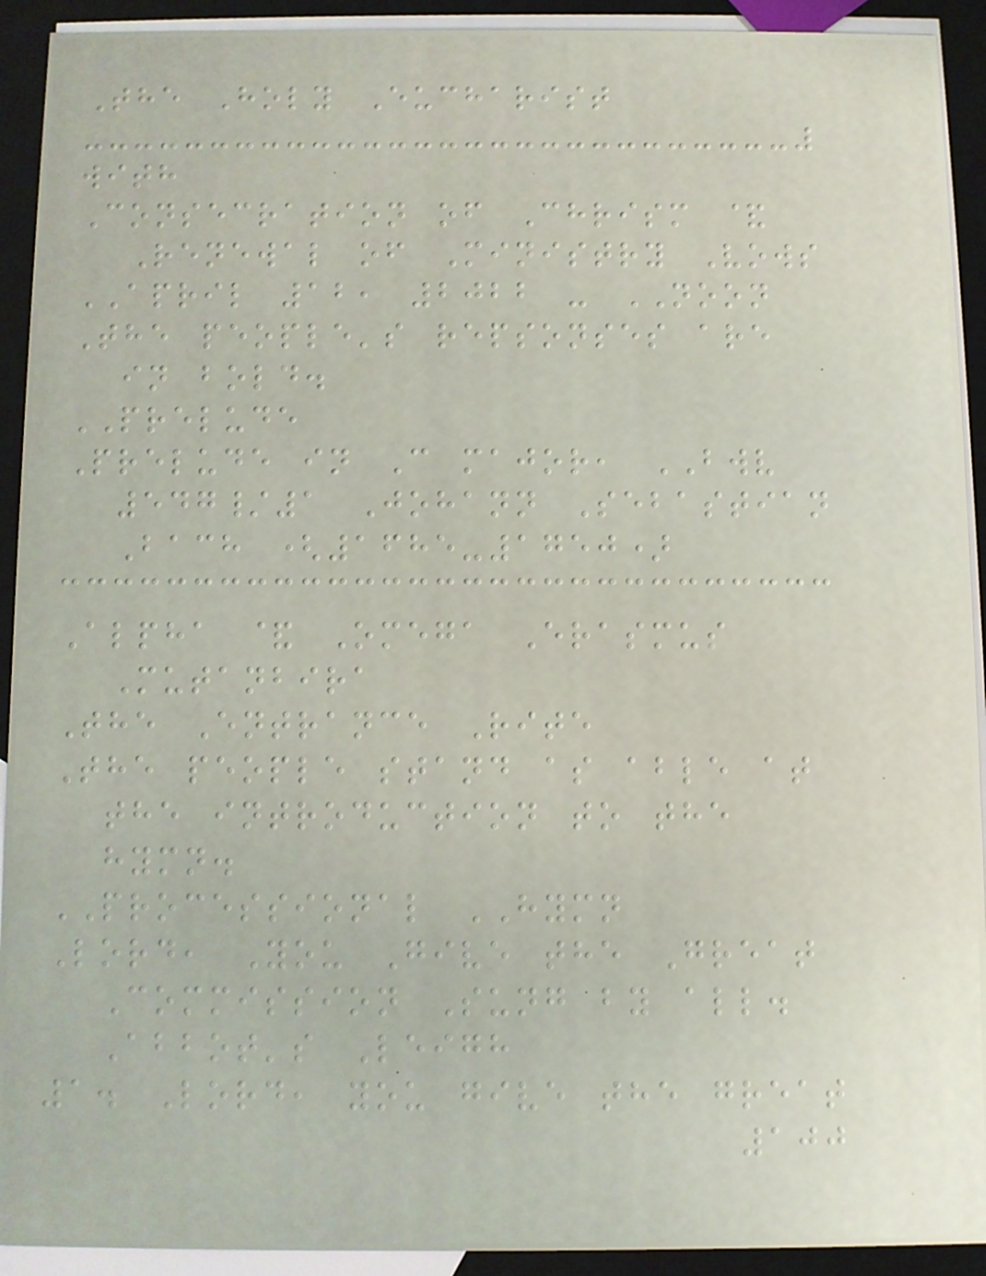The Holy Eucharist
with
Consecration of Chrism &
Renewal of Ministry Vows
APRIL 12, 2022 - NOON
The people's repsonses are
in bold.
PRELUDE
Prelude in C major, BWV
547/1 Johann Sebastian
Bach (1685-1750)
Alpha & Omega Erasmus
Mutanbira
The Entrance Rite
The people stand as able at
the introduction to the
hymn.
PROCESSIONAL HYMN
Lord, You Give the Great
Commission Sung by all.
Abbot's Leigh
1. Lord, you give the great
100
